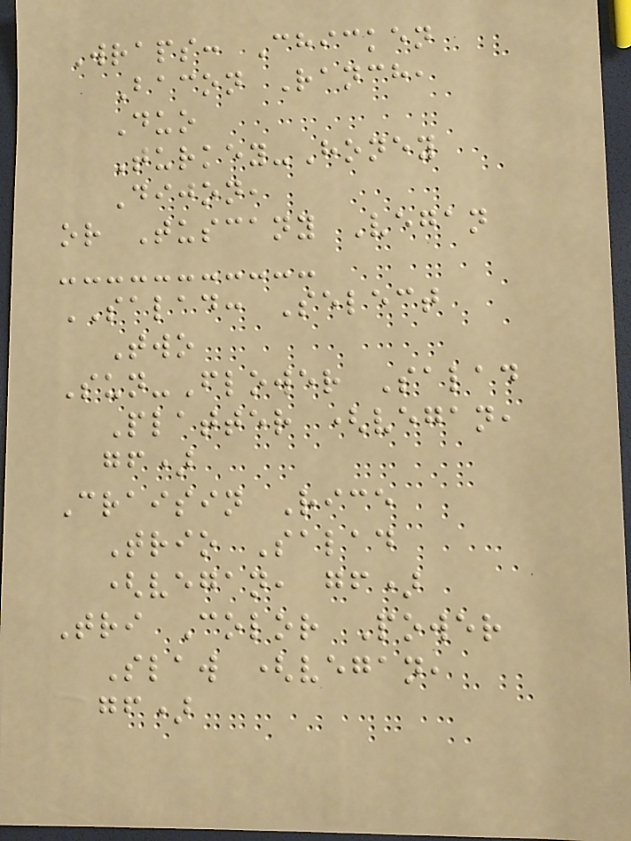Wraps: Chicken
Bacon Ranch,
Duo
Turkey-Honey
Dijon,
or Tuscany Vegan
SALAD: Select
Two
Sun-Flower Salad
Platter (vegan,
gf)
Craisin Rice
Trio Salad
(vegan, gf)
Tri Color Power
Slaw (vegan,
gf)
